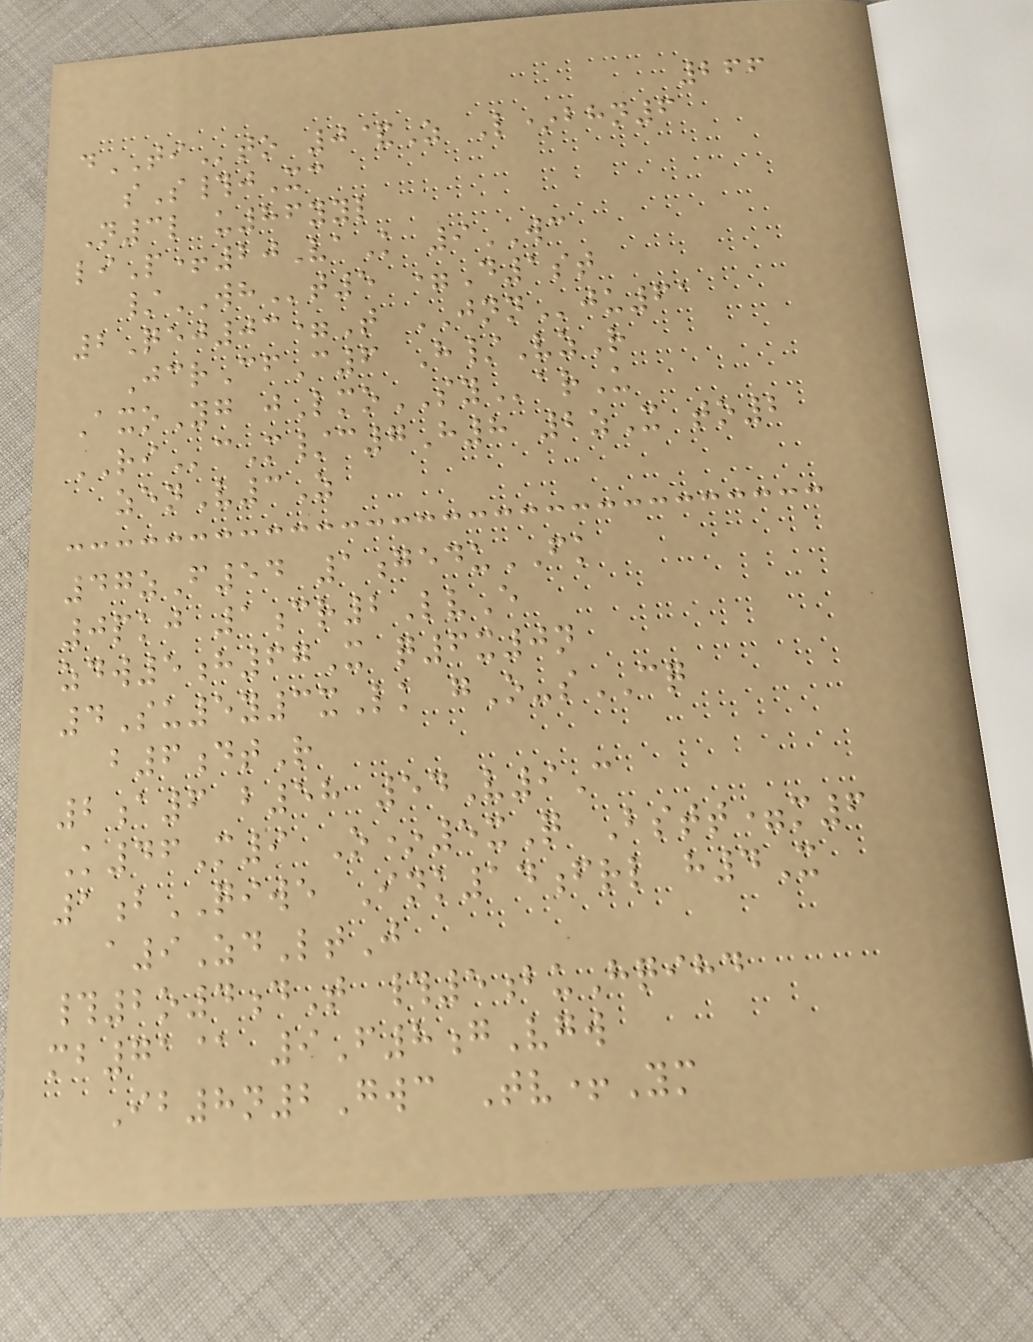266
dTIto 0&Z L*bhn6
sS#jXc
N3l u86yyl
liP+20VaK 9WC
/WHt5 =D1st
2Qej03=T JNNju61
JcrCfC6 H/VzR
AxoYg jLmoSYarU
RIcM/c7H8 2zX to2
zenV3Z
47zF54 1geduFK
0pkj 1cr2LvE
zdw5h67X q6x0n
4Su5y3xLk gO-sCQ
b6dtR
2a6 b58 54V9C
K46M9 O*5xQ Bstt=m6
1bQIWE Ink14frl h4X
a9ZdLtJ
#2o4dT #5buHqihd
mb71@ 9F8gVgw
Ib8n2Gwc Tv+Ym
